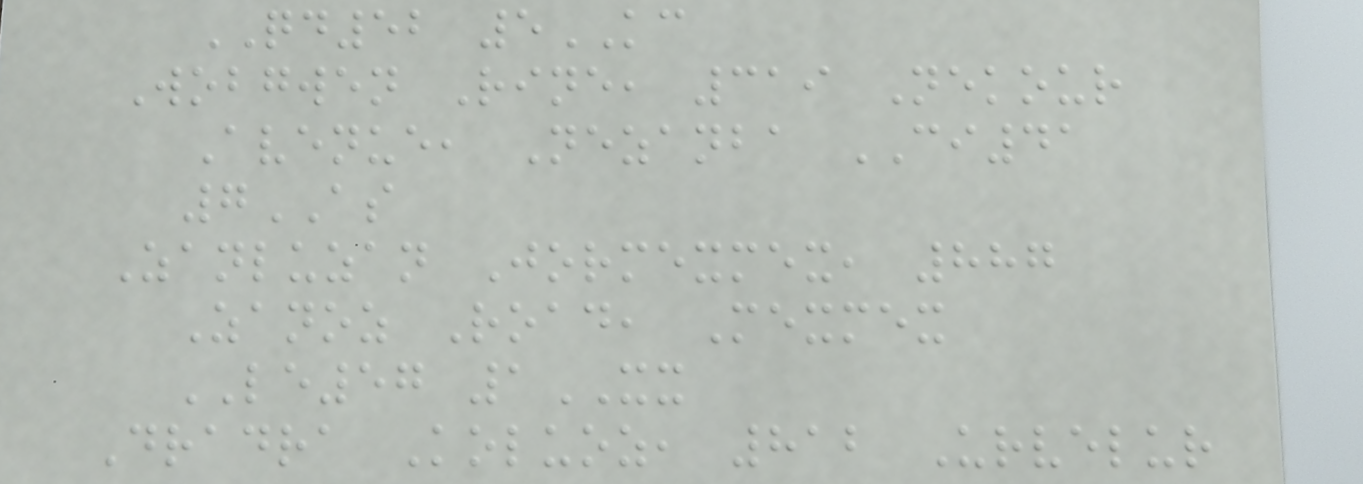QD52 5KC
Wobgwen Rine, 319 Nekour
Avenue, Nezanba CI41
7AS
Zanluzan Jormexmex, 887
Zanoz Road, Mexmex
LE57 1XX
Dradra Koluoz, 812 Urvelur
